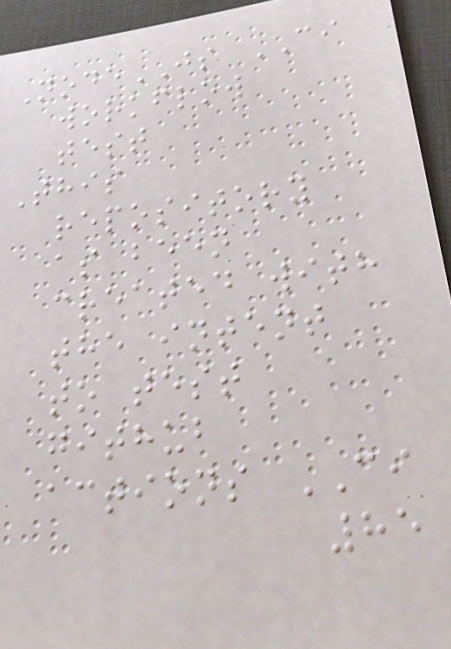NodeJS CI
workflow
test
This
repository
as been
created with
the intent
to test
github
actions CI
85
